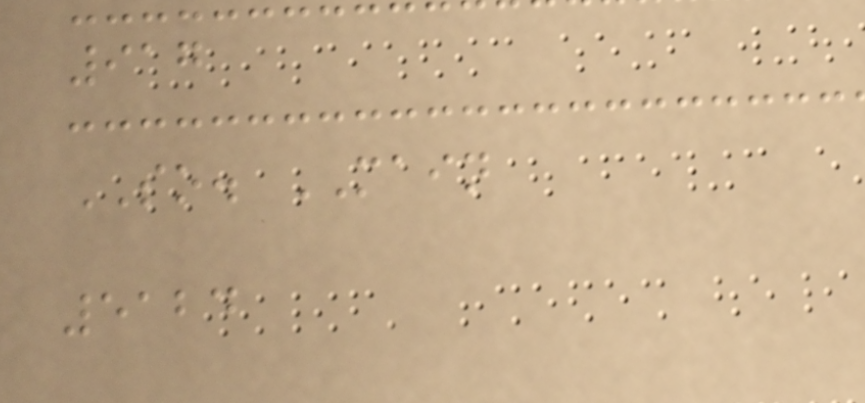917
SO. MAIN
5124
